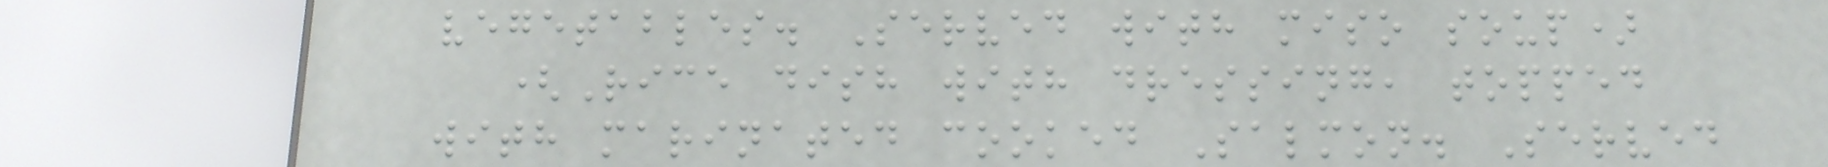vegetables. Served with miso soup)
(Rice dish with dressing, topped
with marinated cooked Salmon. Served
